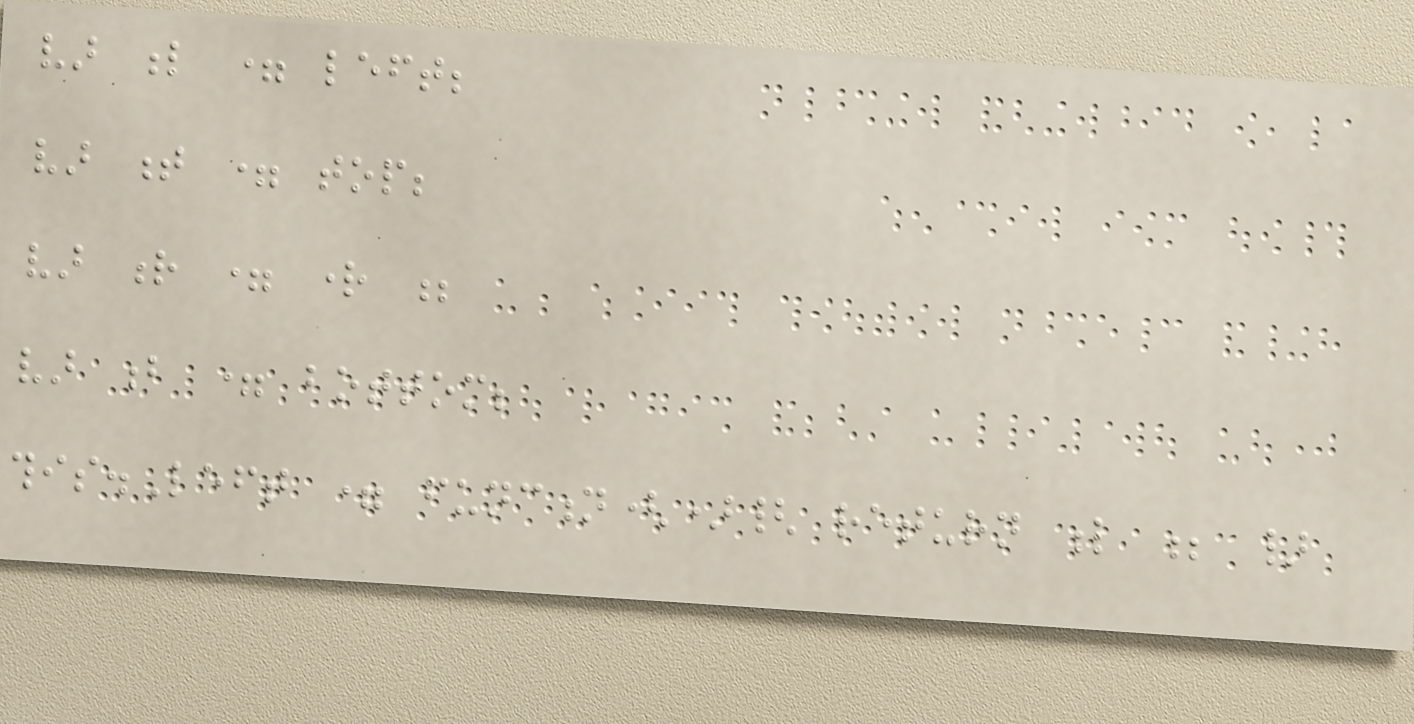var l = left;
var t = top;
var r = right ;
var b = bottom;
this.Left = function(){ return l ; }
